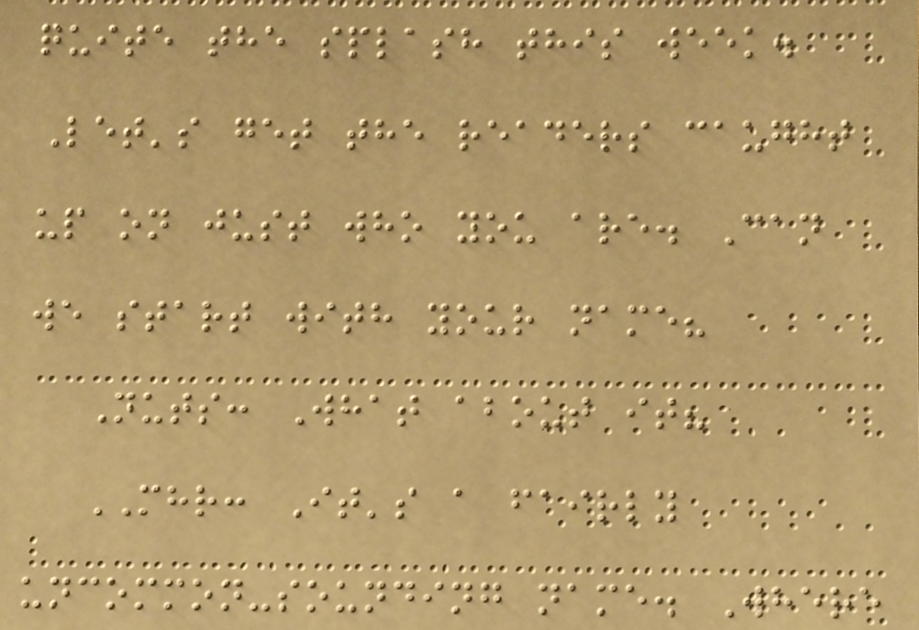quite the splash this week.
Let's get the readers caught
up on just who you are. Can
we start with your name?
Nuts: What about it?
MHR: It's a fairly
uncommon-sounding name. Where
